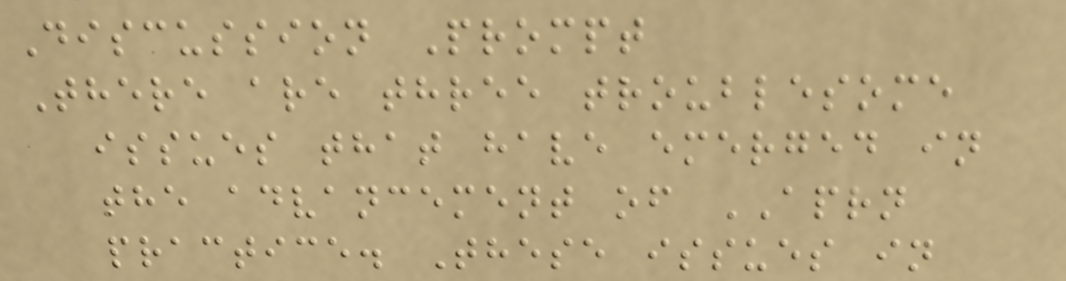Discussion Prompt
There are three troublesome
issues that have emerged in
the advancement of APRN
practice. These issues in
